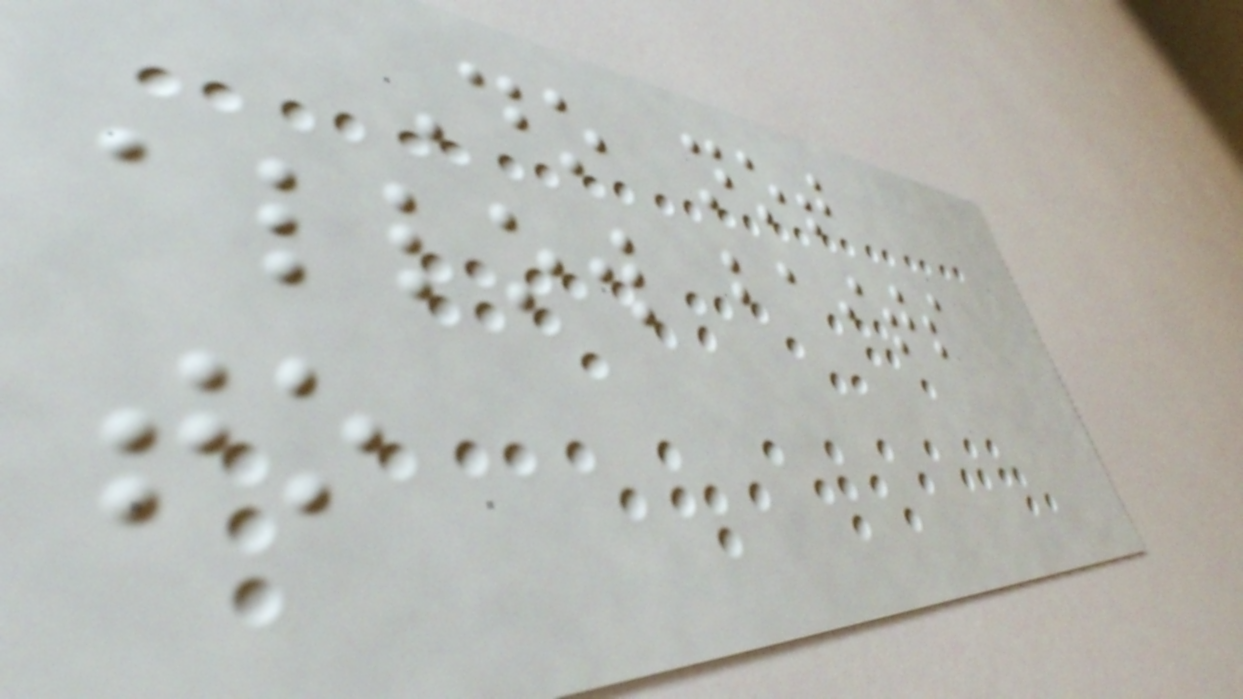Do not
allow baits
to
